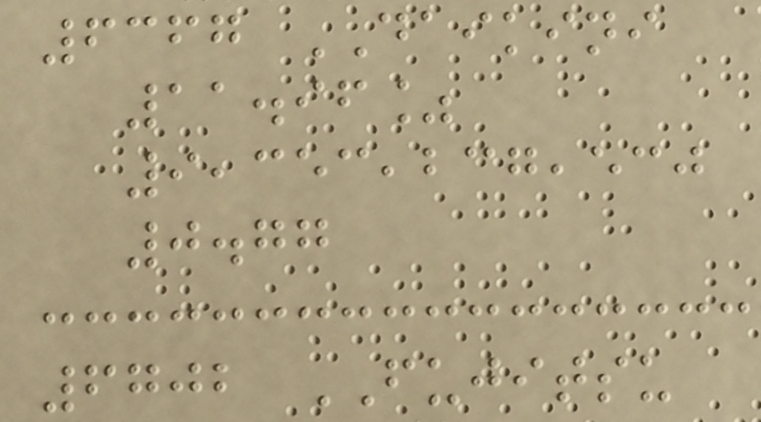6367 DAIKINI
11.96%
9,353,237,530
0.77
6702 FUJITSU
